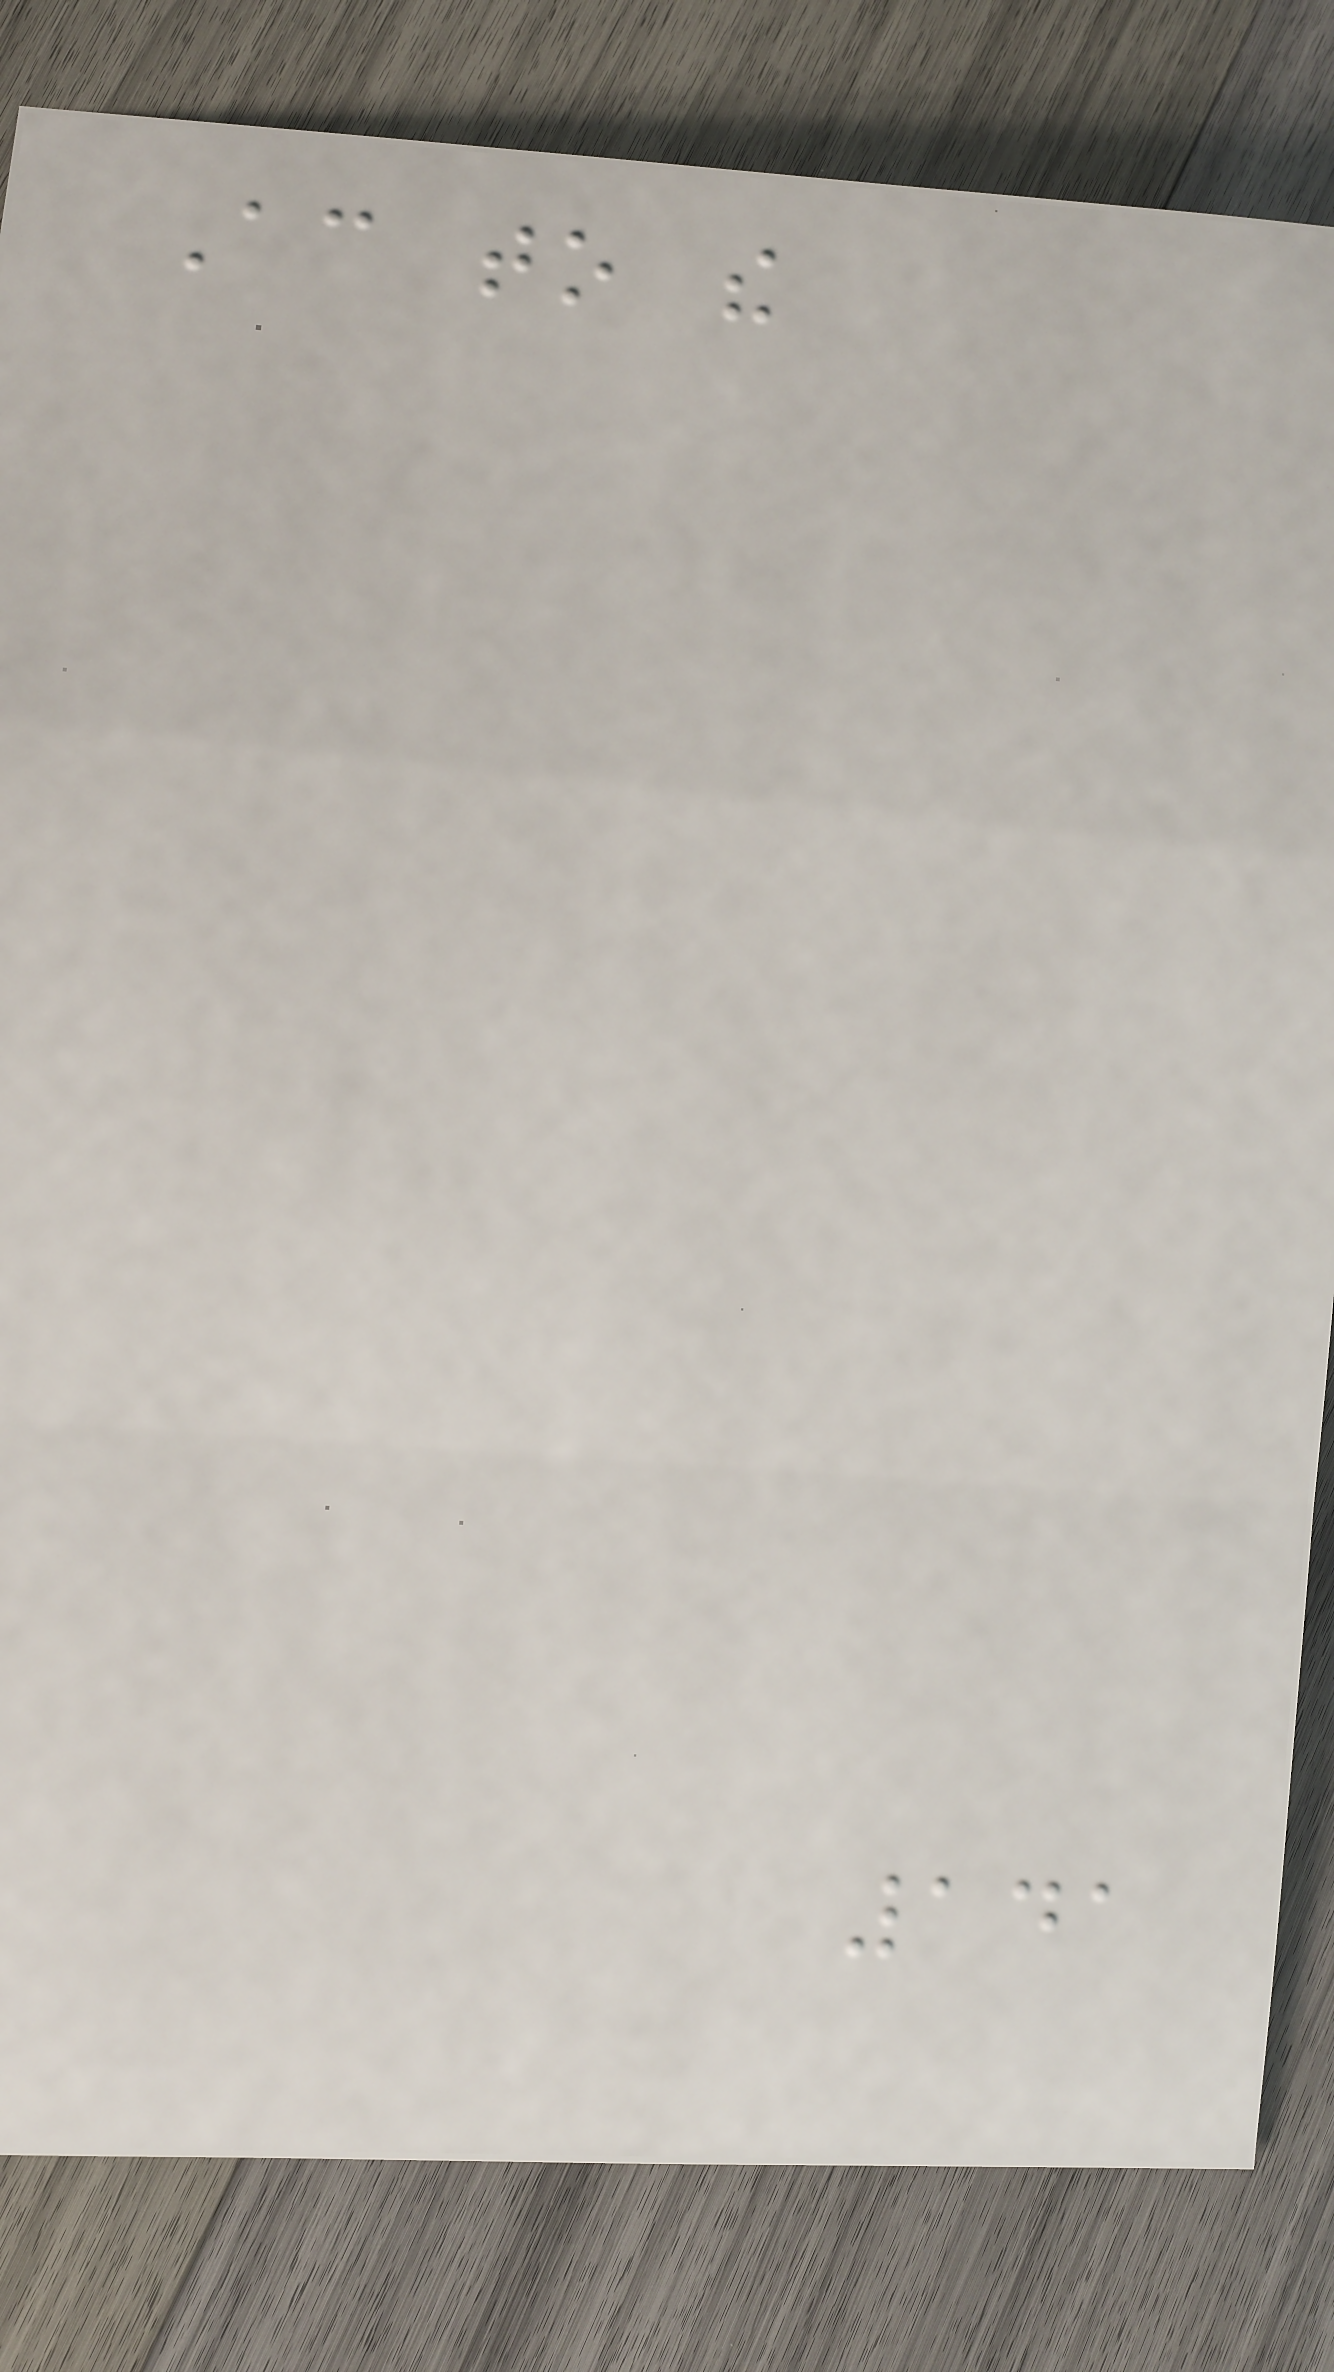According to the
141
